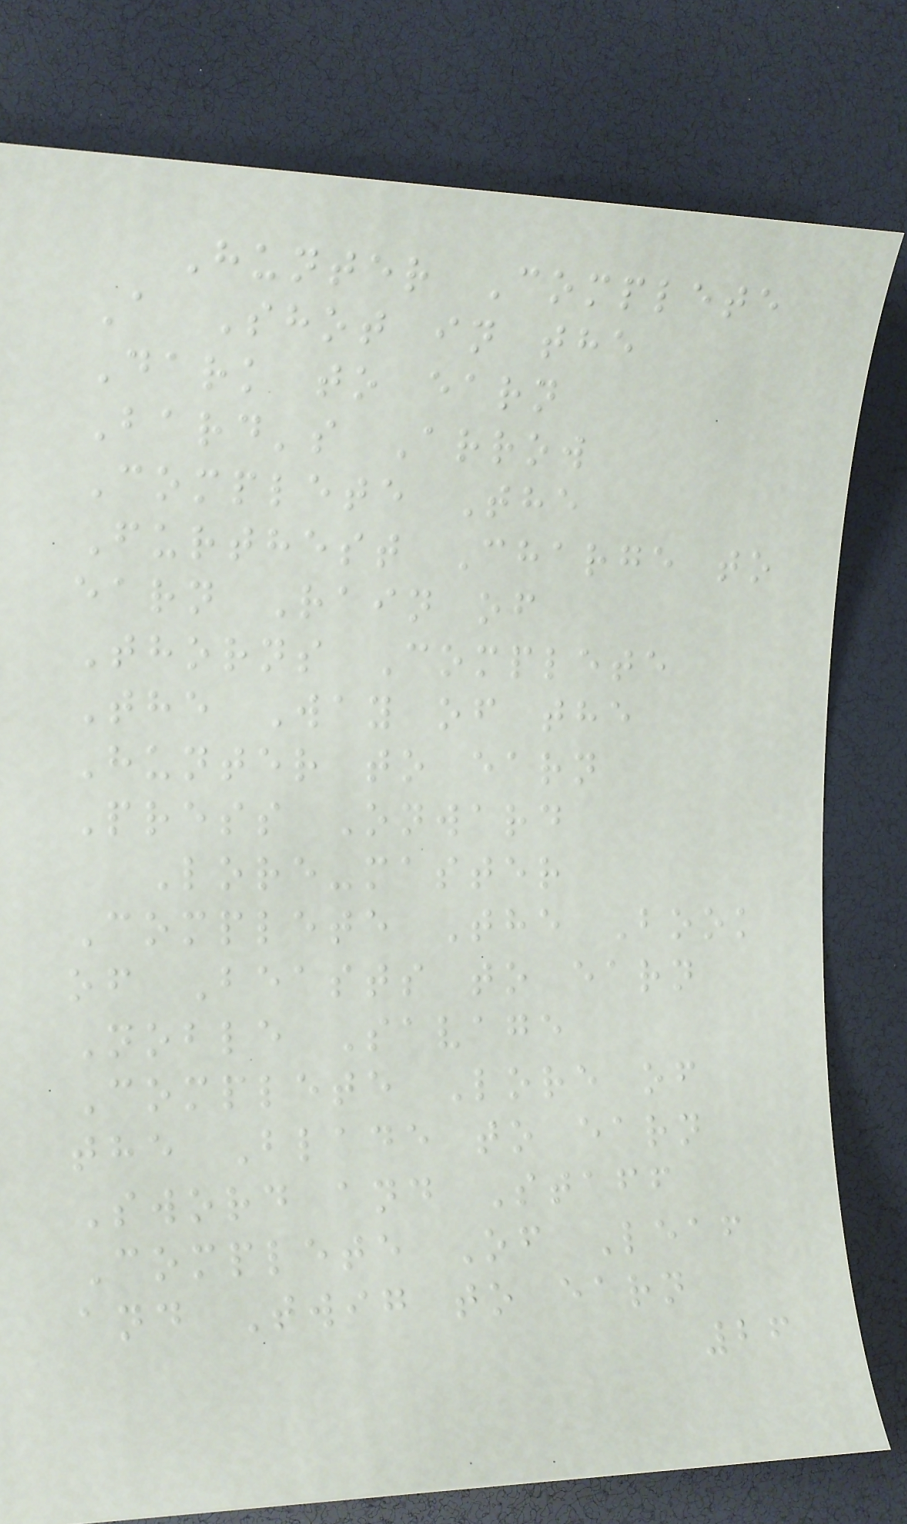Hunter Complete
A Shot in the
Dark to earn
Bard's Arrow
Complete The
Furthest Charge to
earn Rain of
Thorns Complete
The Way of the
Hunter to earn
Press Onward
Lore-master
Complete The Book
of Beasts to earn
Noble Savage
Complete Lore of
the Blade to earn
Sword and Staff
Complete Of Leaf
and Twig to earn
26
